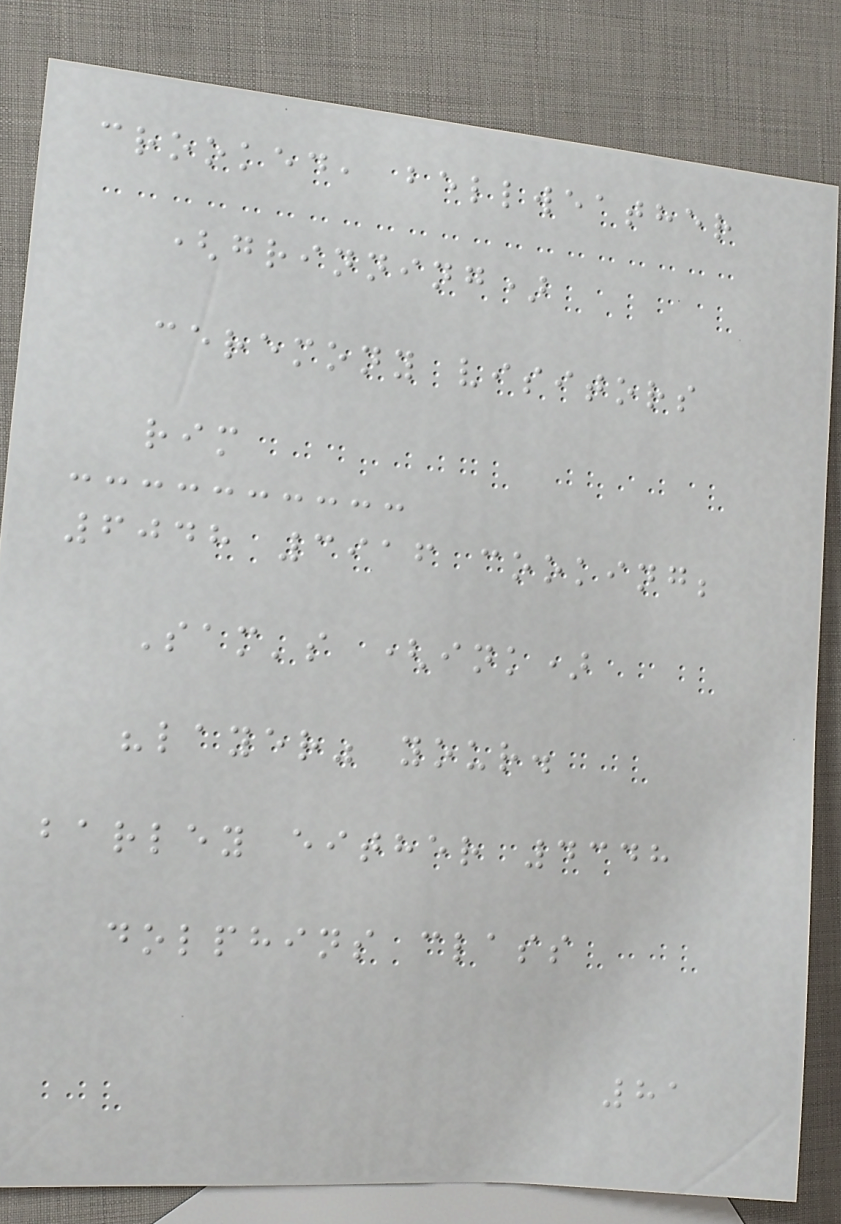crooked, bellweather
(grinning)
ceremony visitors
rim
6048 3916 cooking;
Sam's (ink)
"layer" your.
barley either 4348
dolphins class
81
